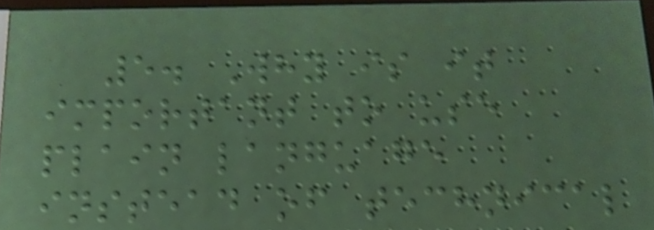5. Why is it
important to use
plain language
instead of technical
